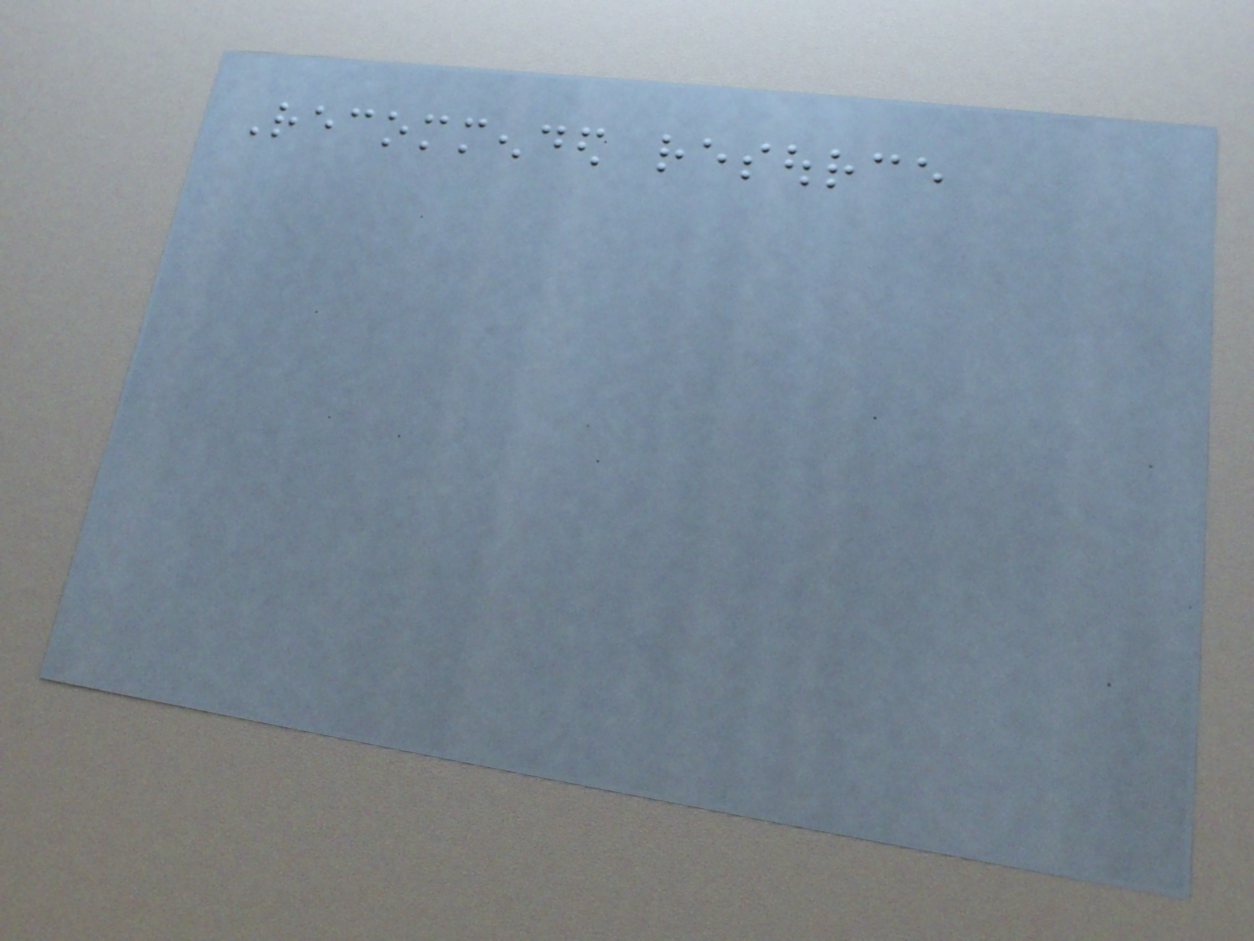Recommended resource
